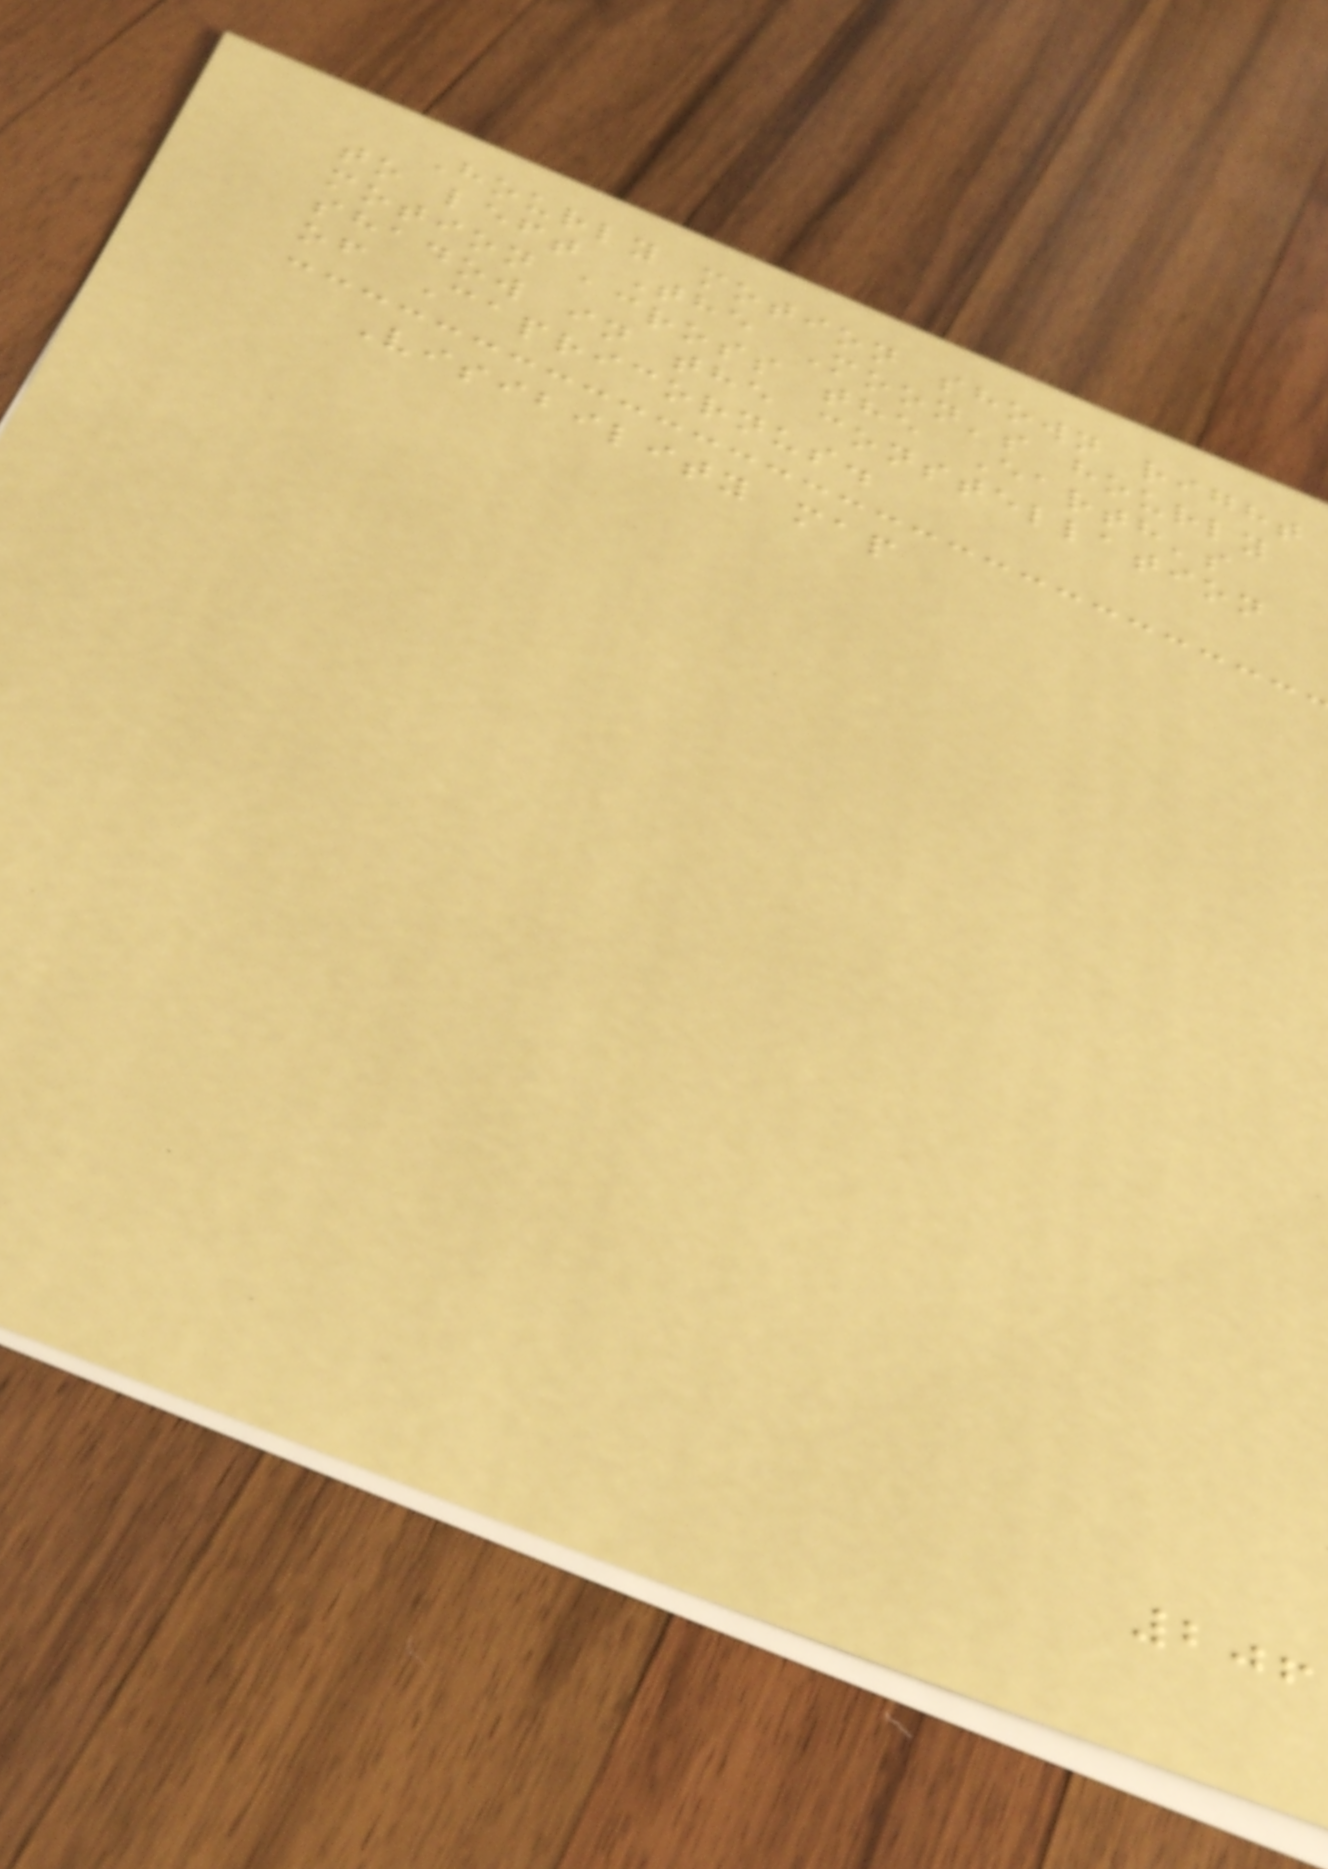Hourly motion shown right
to left The Moon's hourly
motion across the Earth's
shadow in the constellation
of Capricornus.
Visibility map
206
